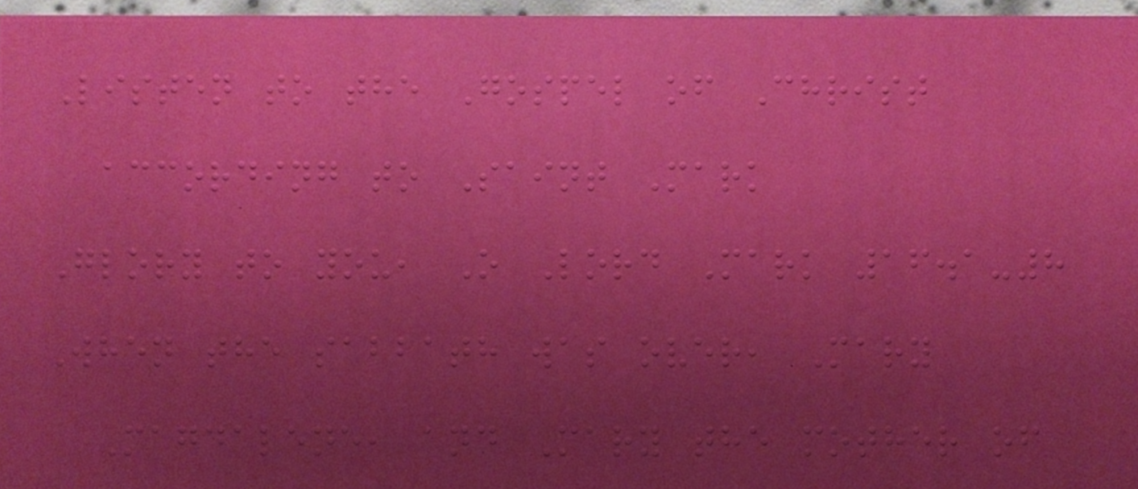Listen to the Gospel of Christ
according to Saint Mark
Glory to you, O Lord Mark 16.1-8
When the sabbath was over, Mary
Magdalene, and Mary the mother of
